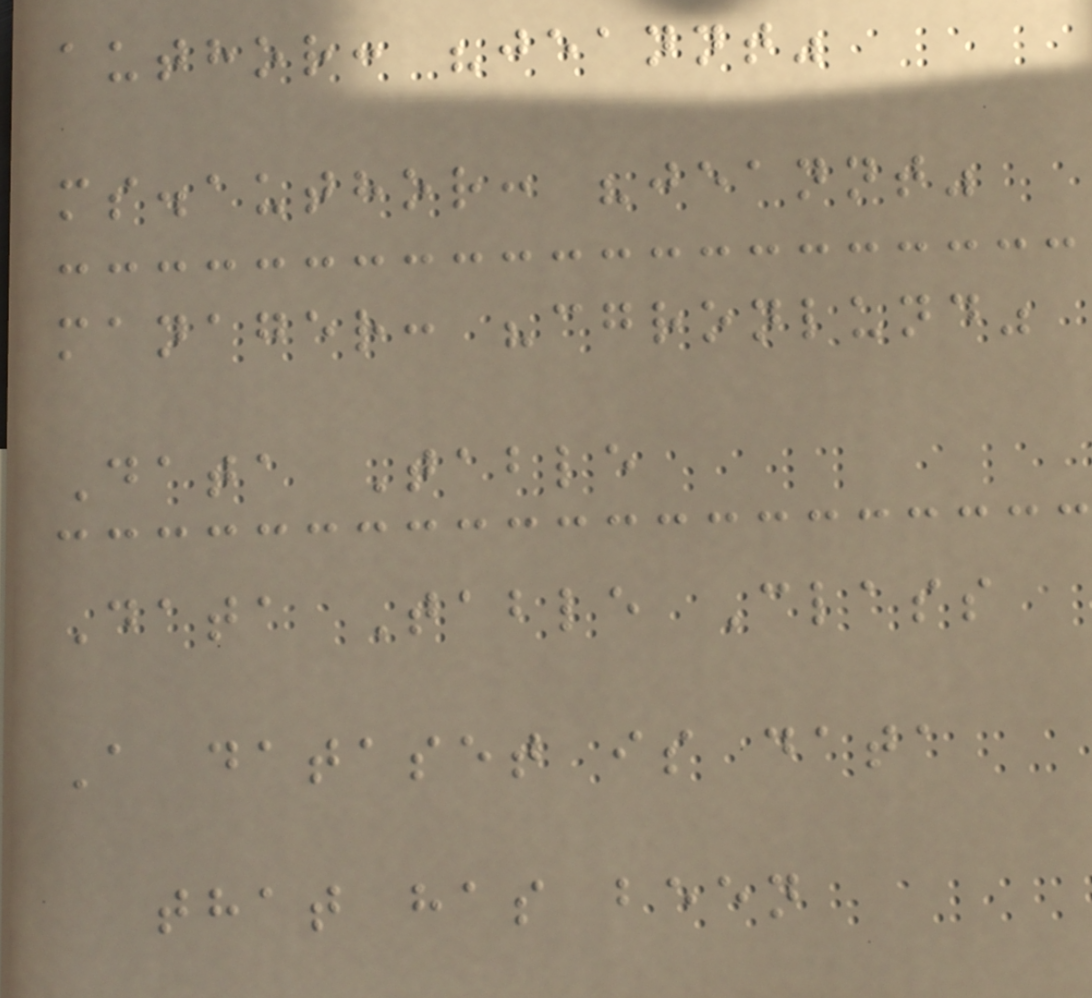author: "jeannt"
ms.author: "jeannt"
manager: "cgronlund"
Data Table
Data Table Class
A dataset is data
that has been
